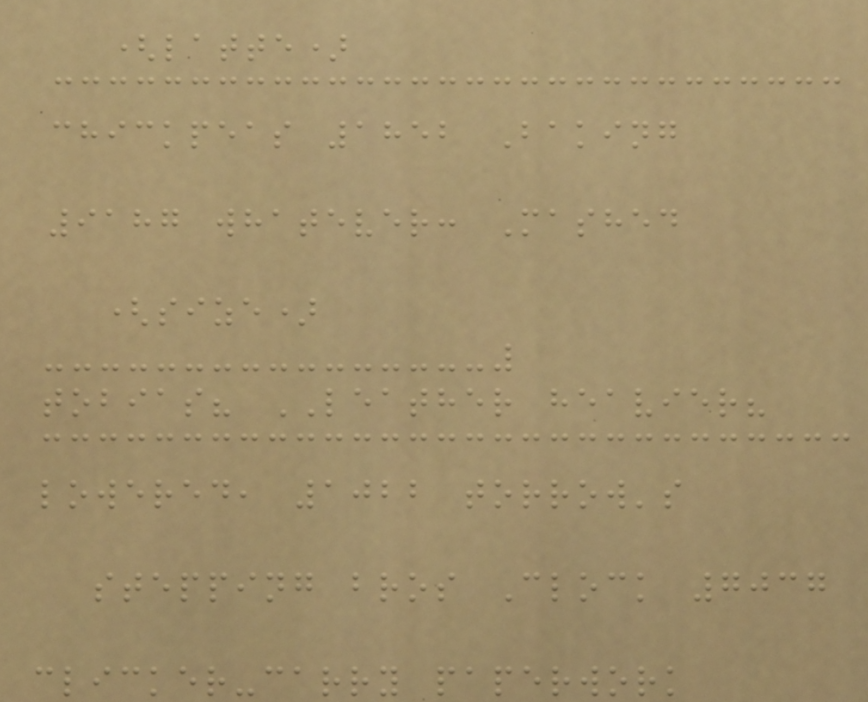(latte)
chickpeas 1852 Baking
9187 whatever: Mashed
(size)
tobias? LEATHER heavier?
lowered, 1022 torrow's
stepping bros Clock 7037
clicker-carry paperwork
